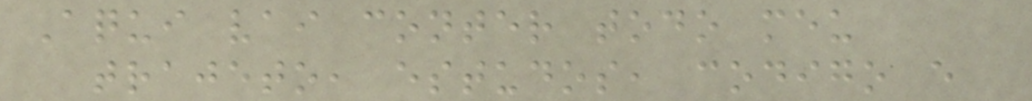Aqui vai conter todo meu
trajeto, estudos, codigo e
